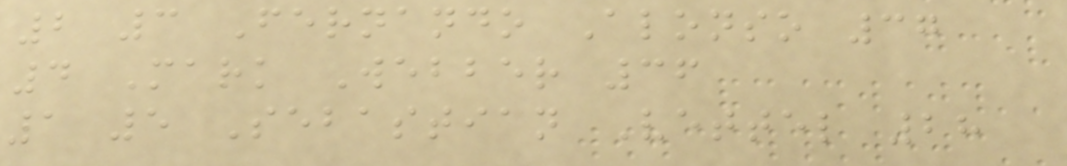2 3 Fernando Alonso 37
4 Mark Webber 36
1 5 Sebastian Vettel 28
